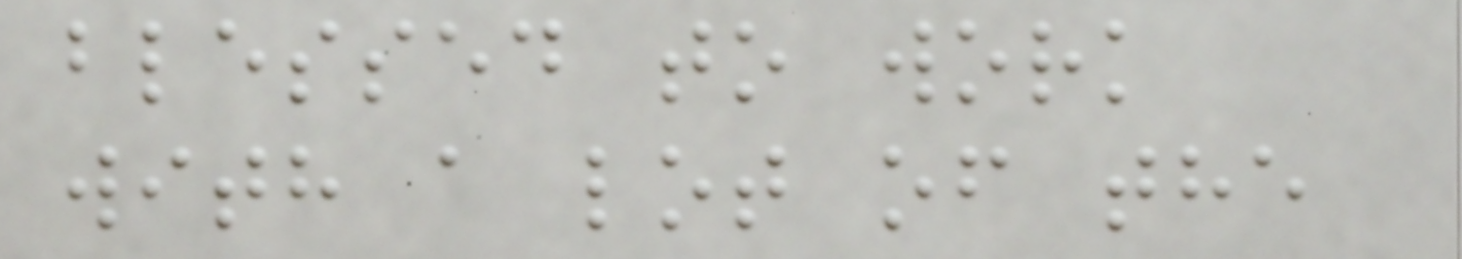blessed to work
with a lot of the
